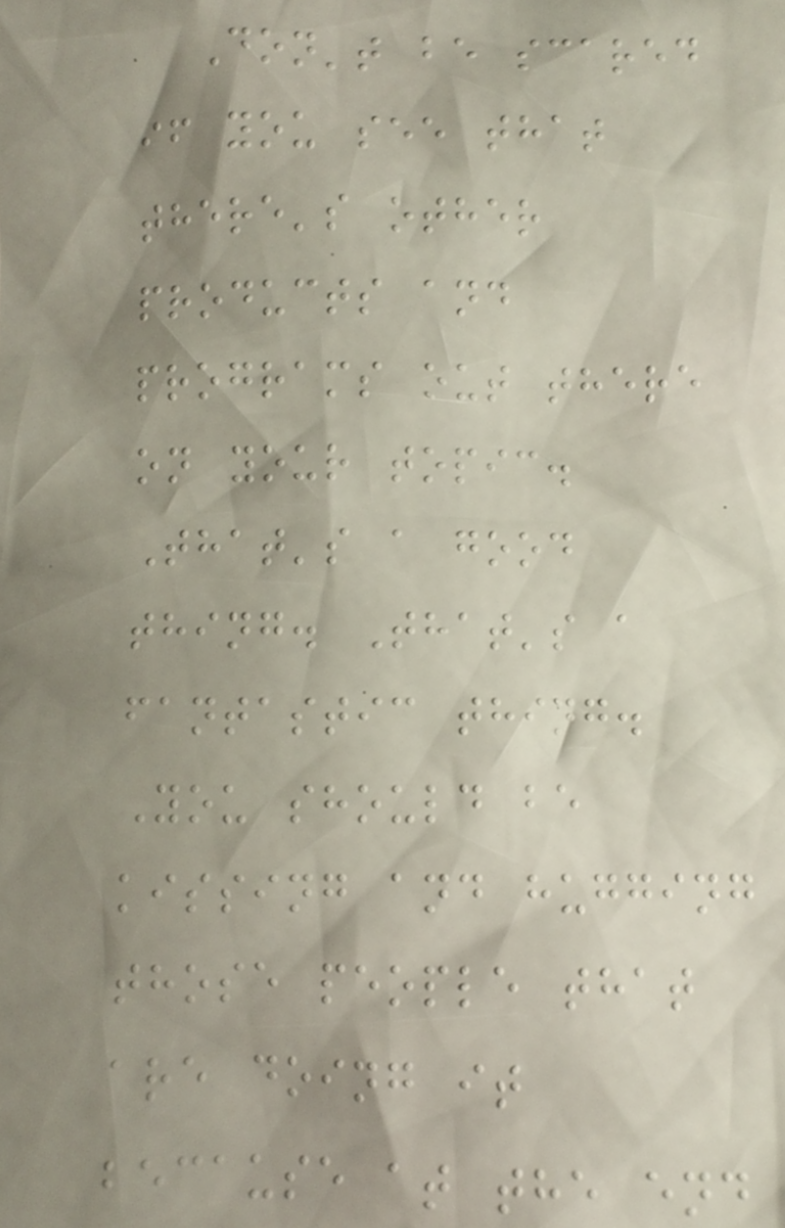Don't be scared
if you see that
there's other
products and
programs out there
on your topic.
That's a good
thing. That's a
fantastic thing.
You should be
kissing and hugging
those people that
are doing it
because at the end
